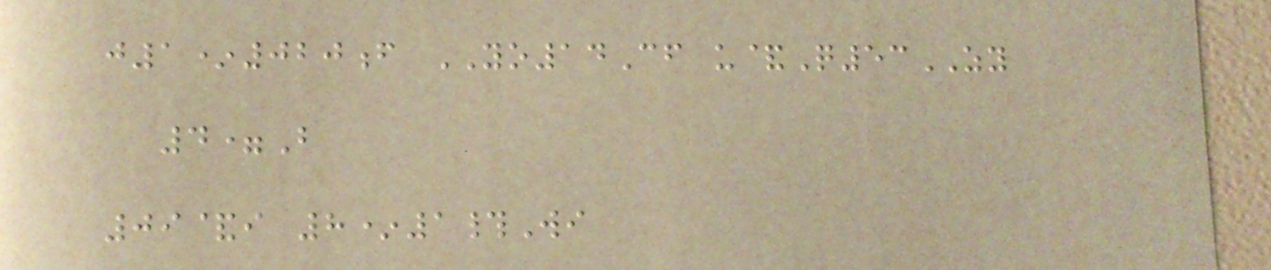j1*020f YO14Cf u&Q53ZY
4=B
09&i 8*1#Wi
